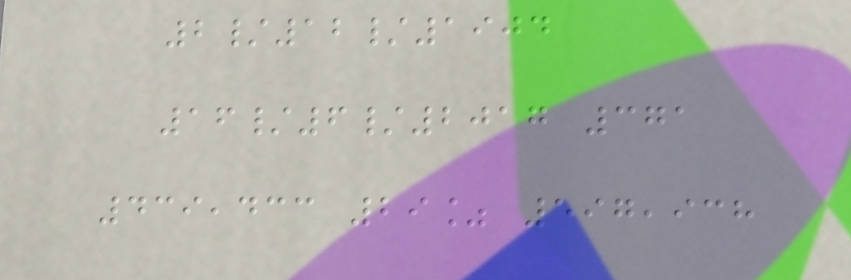2/12/1904
16/6/2017 371
439,433 29% 597,938
